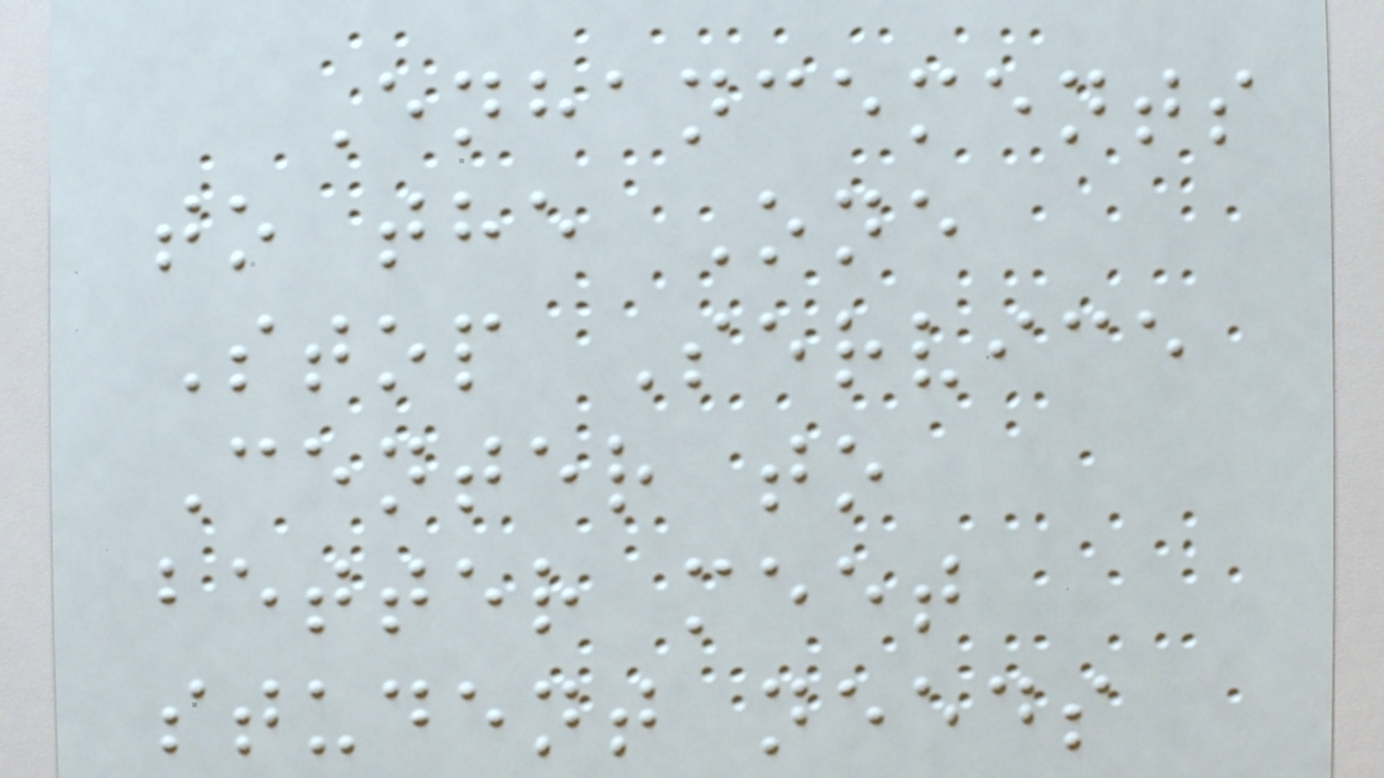Enhancements
to the One
Stop Service
Center to
better meet
student needs
